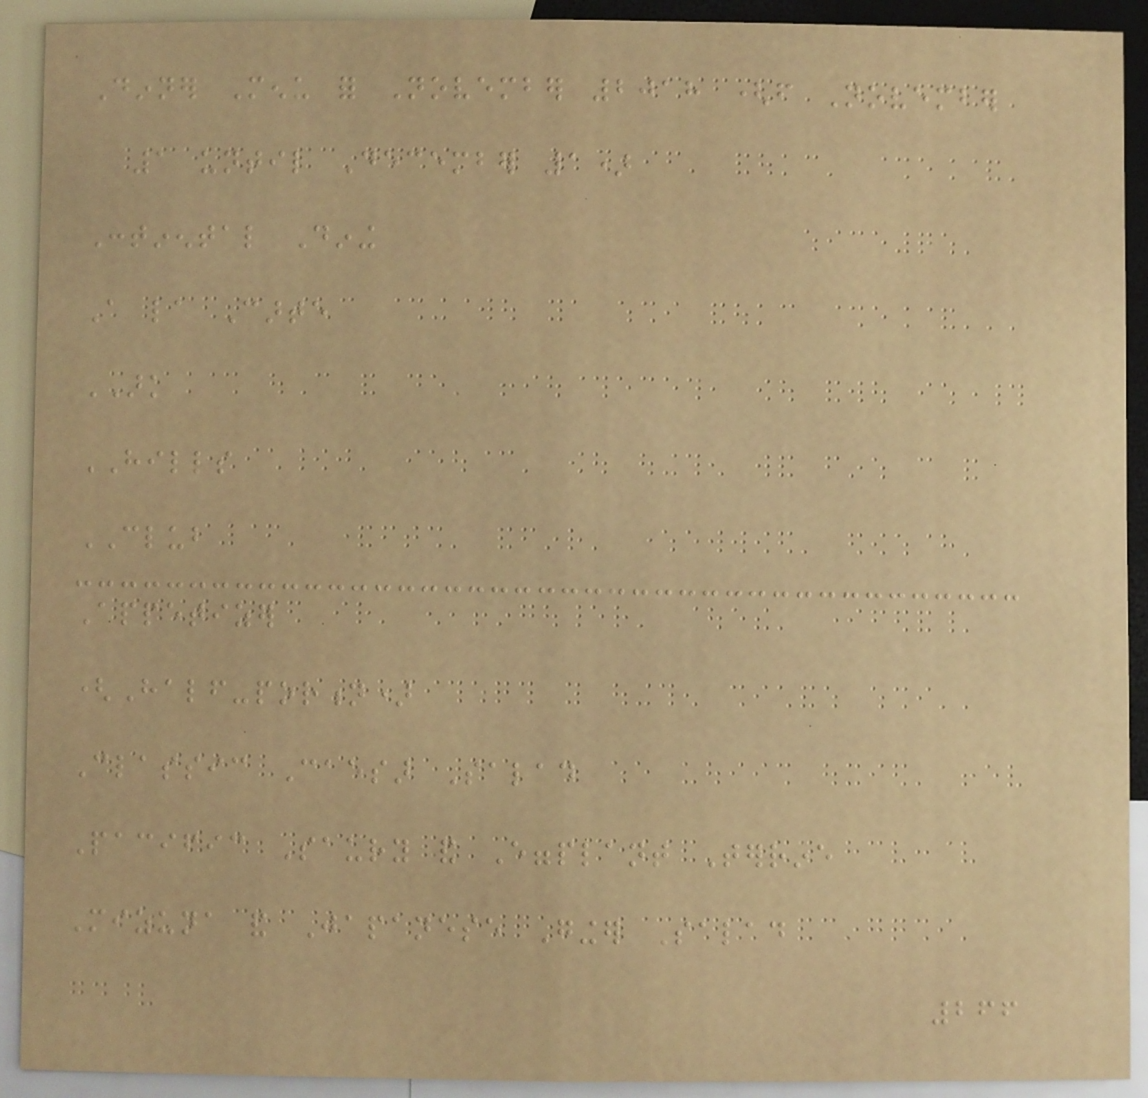Dinner Menu for November 2018 (from November
1 until December 1)
Continental Dining
A la Carte
ARK
HILLS
CLUB
Appetizer
(Half-portion)
Classic Caesar Salad
Pacific Saury and Eggplant Terrine
Mizuna and Japanese Ginger Salad
266
